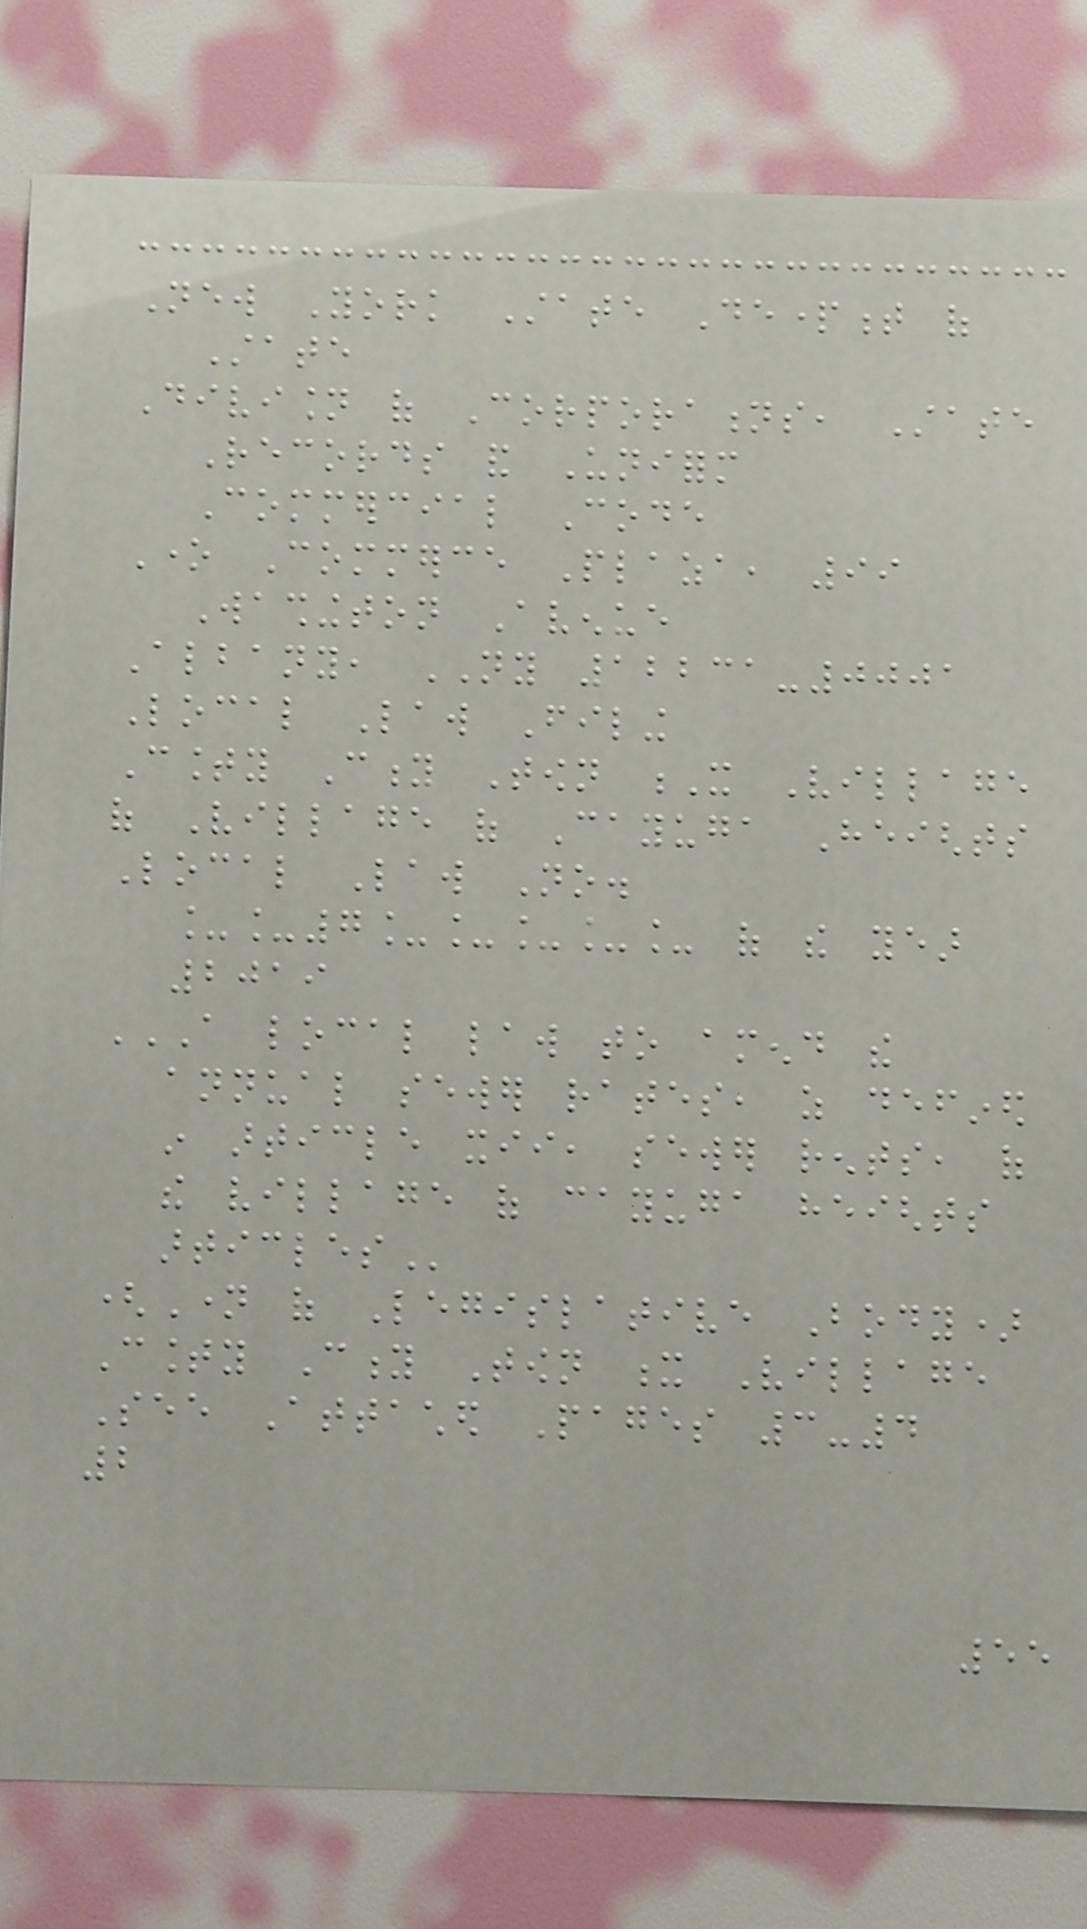New York State Department of
State
Division of Corporations, State
Records and Uniform
Commercial Code
One Commerce Plaza, 99
Washington Avenue
Albany, NY 12231-0001
Local Law Filing
County City Town X Village
of Village of Cayuga Heights
Local Law No.
__7_____ of the year
2019
A LOCAL LAW TO AMEND THE
ANNUAL SEWER RATES, AS DEFINED
IN ARTICLE XII, SEWER RENTS, OF
THE VILLAGE OF CAYUGA HEIGHTS
ARTICLES
(Name of Legislative Body)
County City Town x Village
See Attached Pages 3-4
2
55
